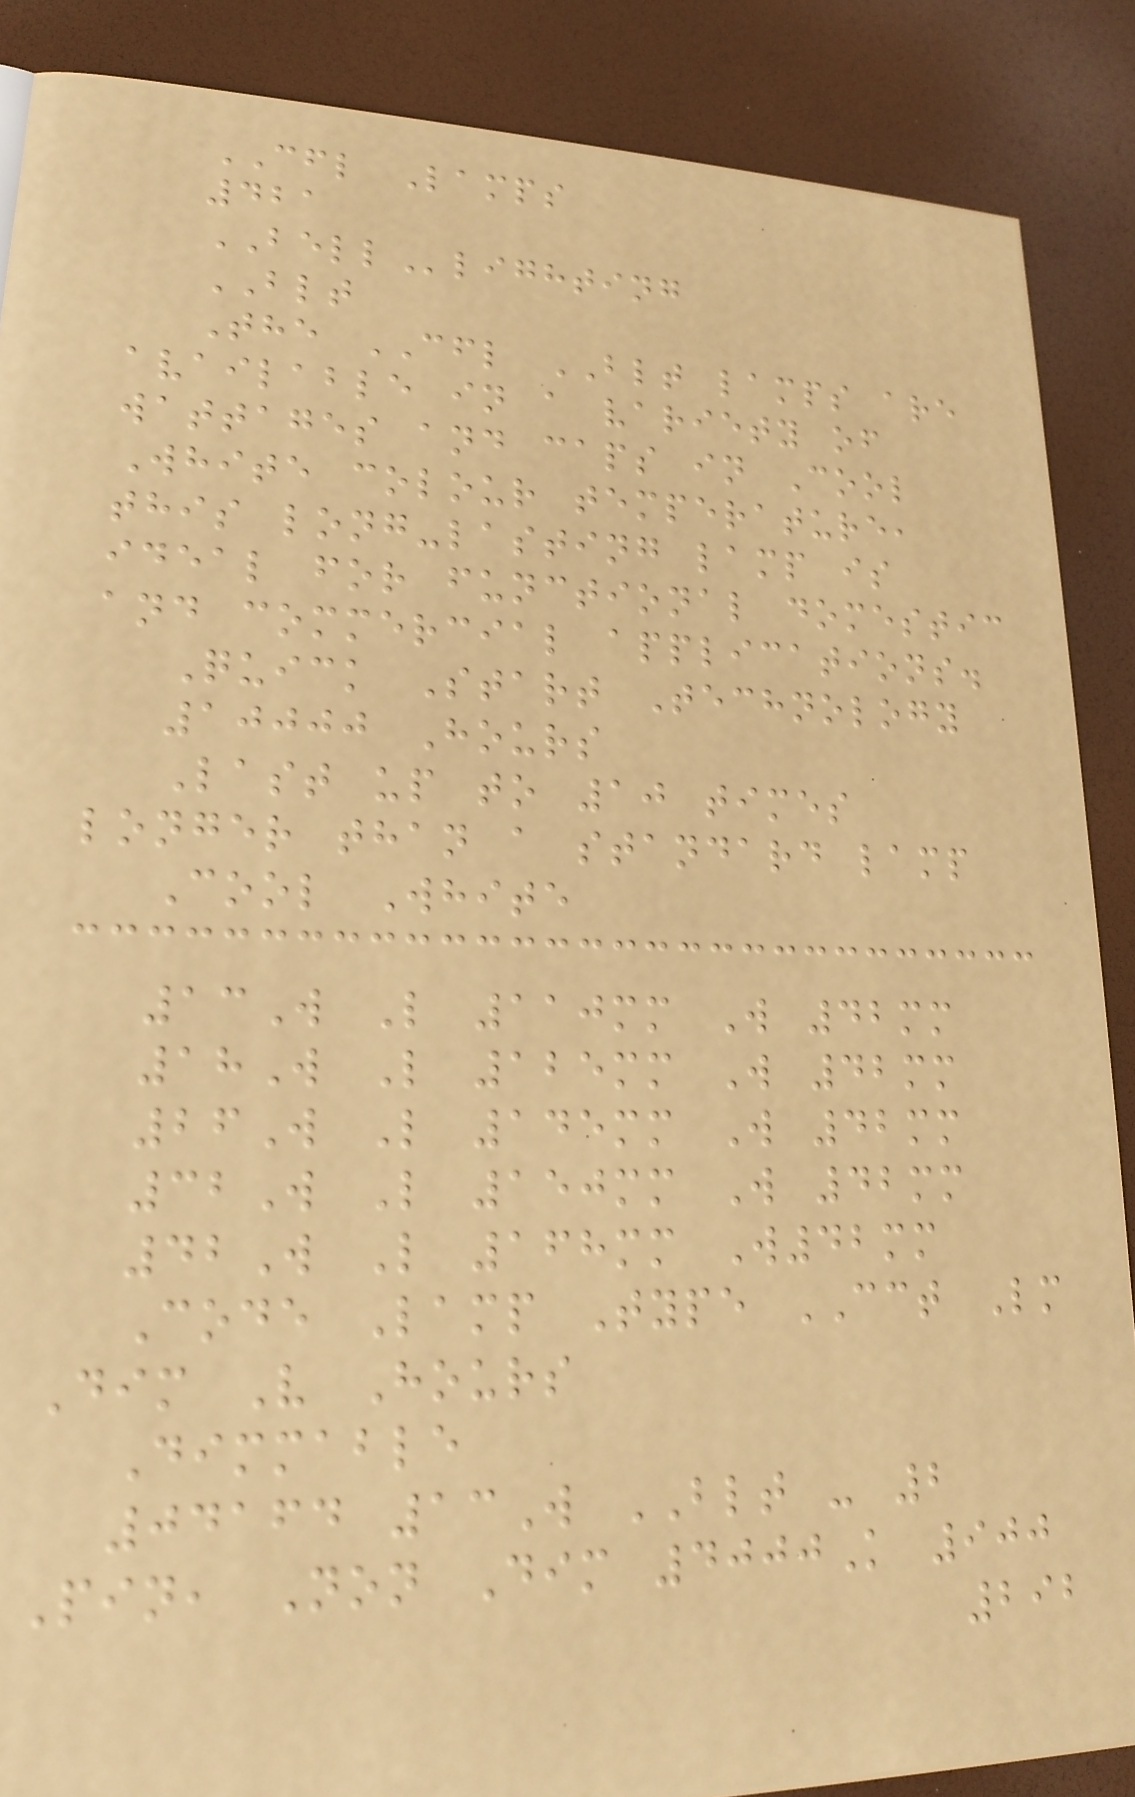CFL Lamps
421
BELLlighting
BLT
The CFL BLT lamps are
available in a variety of
wattages and caps in Cool
White colour temperature,
this long-lasting lamp is
ideal for functional domestic
and commercial applications.
Quick Start Technology
10000 Hours
Last up to 10 times
longer than a standard lamp
Cool White
13W L 110mm W 42mm
18W L 125mm W 42mm
26W L 145mm W 42mm
32W L 150mm W 42mm
42W L 168mm W42mm
Code Lamp Type CCT Lm
Dim V Hours
Dimmable
04164 13W BLT - 2
Pin, Non Dim 4000K 900
292
